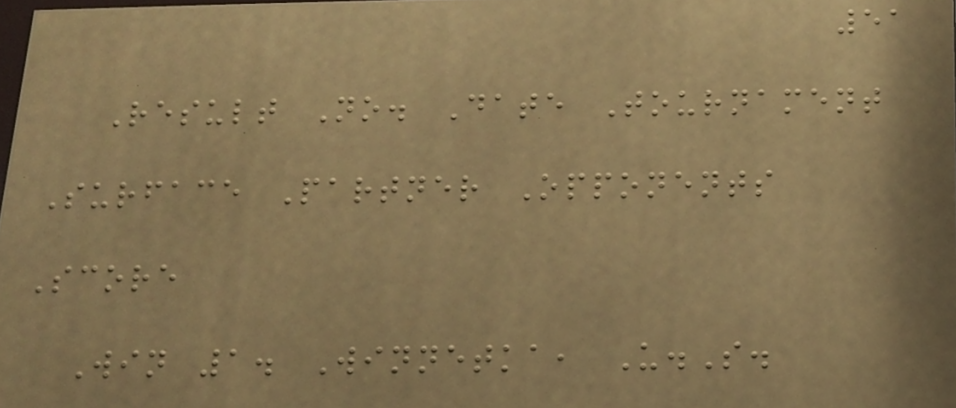51
Result No. Date Tournament
Surface Partner Opponents
Score
Win 1. Winnetka, U.S.
